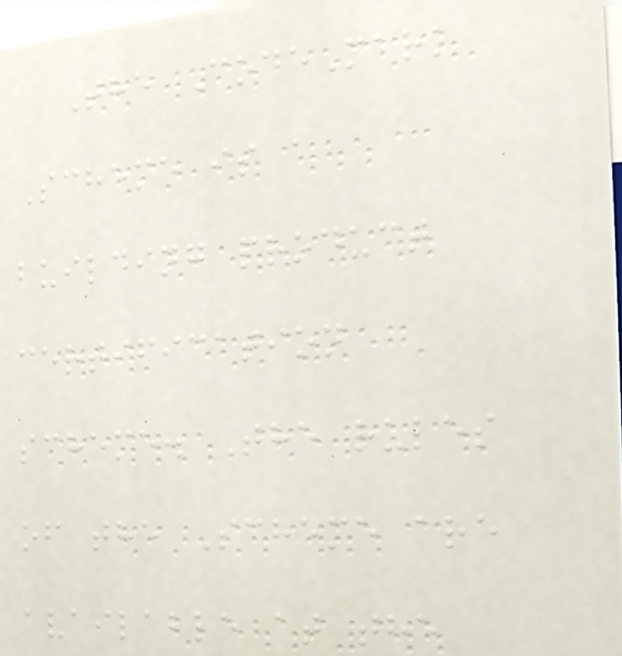The CodeMark
Scheme is a
building product
certification
scheme. The rules
of the Scheme are
available at the
